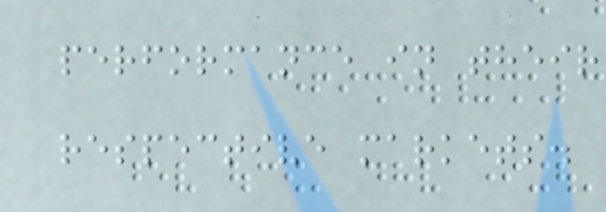performance in their
respective markets.
